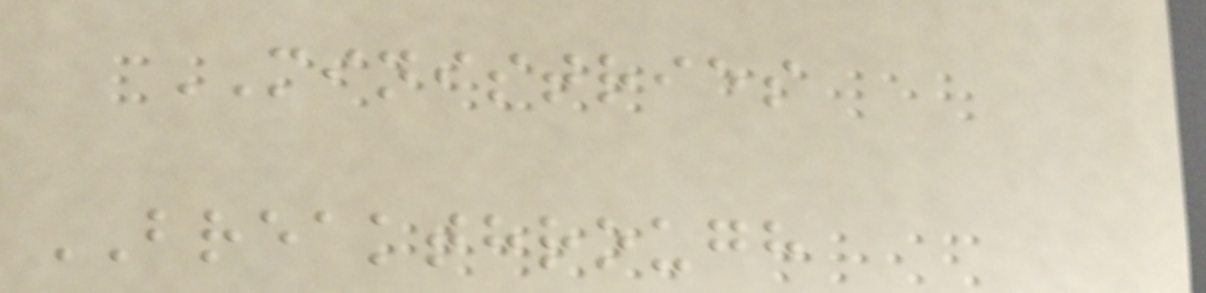MINISTRIES
BREAKTHROUGH
